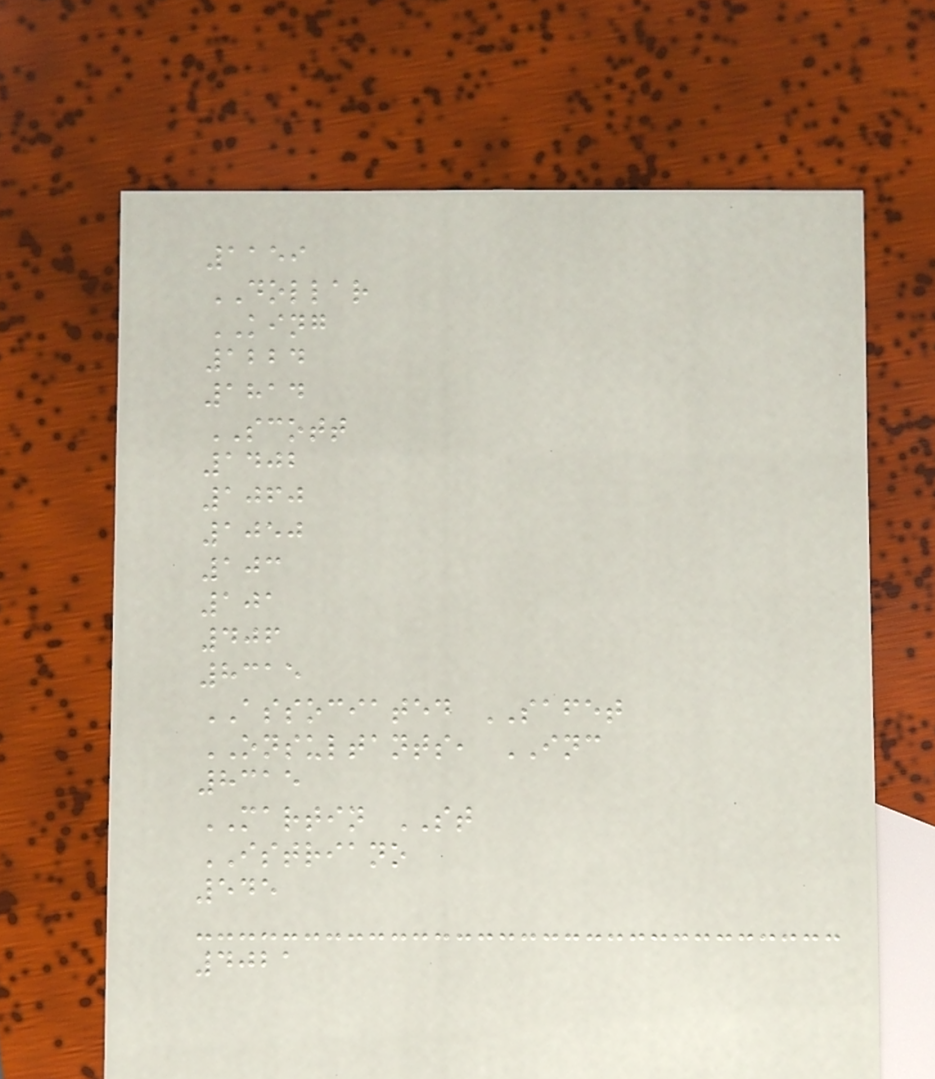1159
DOLLAR
KING
1224
1814
SCOTT
1402
1060
1050
103
101
406
8315
ASSOCIATED SAFET
ONSULTANTS, INC
8315
MARTIN ST
ISTRIANO
545
4021
